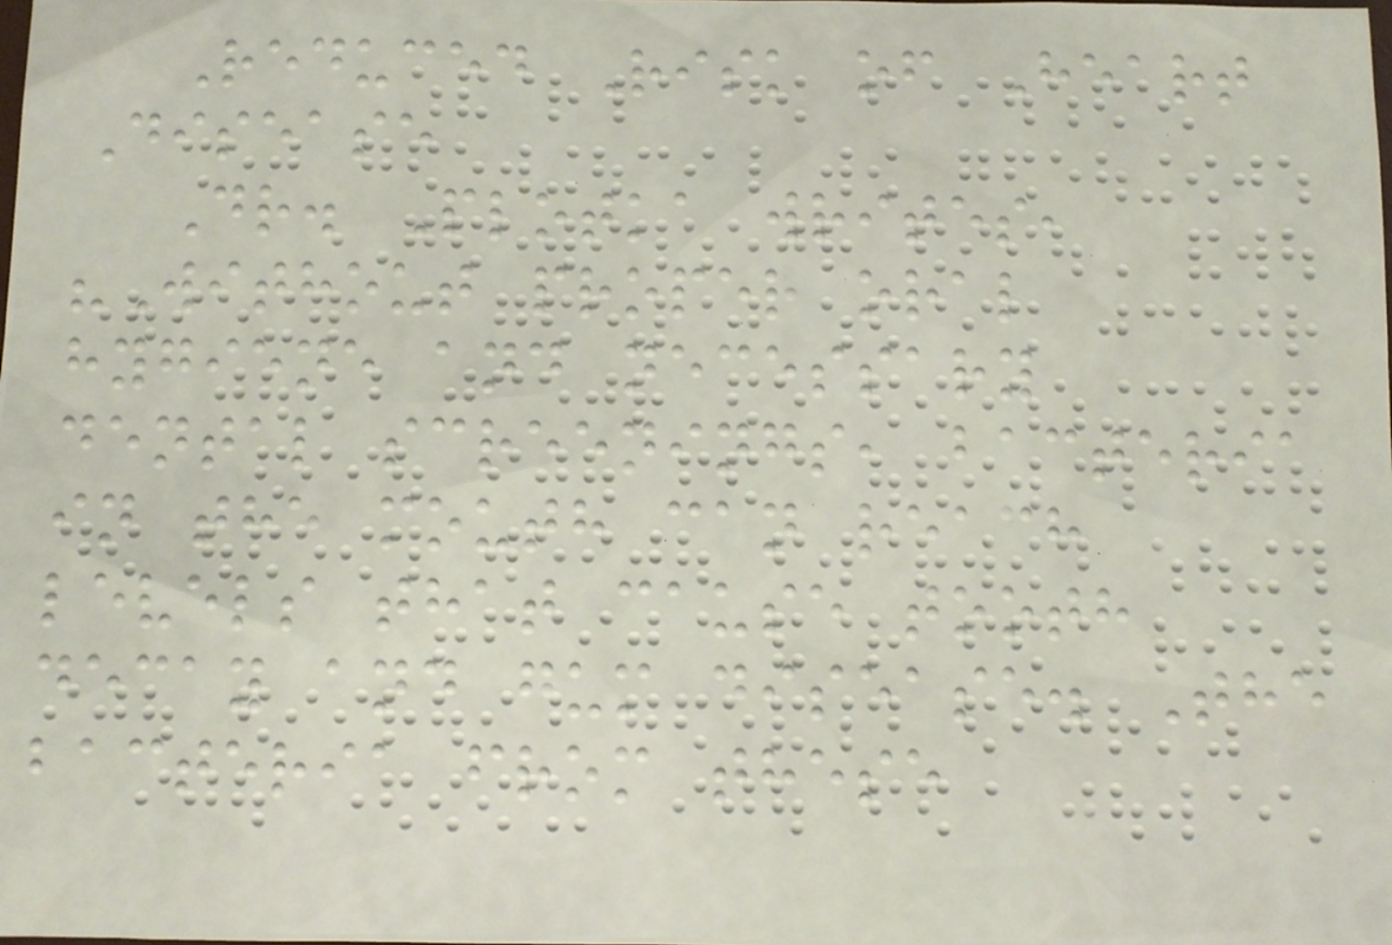Reduced Risk of Heart
Disease
Dr. Plotka writes,
"Without proper oral
hygiene and necessary
dental screenings, bacteria
in the mouth can reach
levels that cause tooth
decay and gum disease. The
bacteria from these
